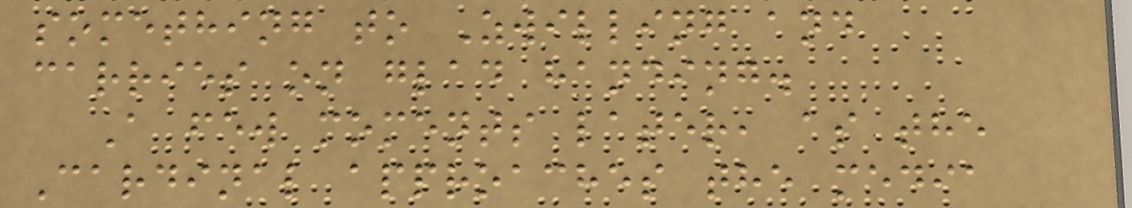something to Zwilling and
carries on glad handing.
A few moments later, as the
Cardinal approaches the media
